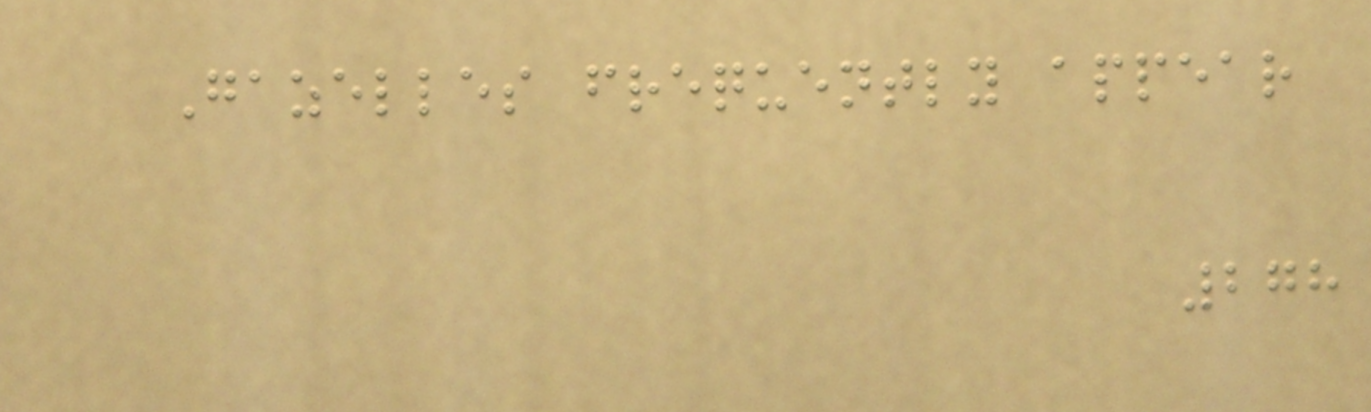Gazelles frequently appear
278
